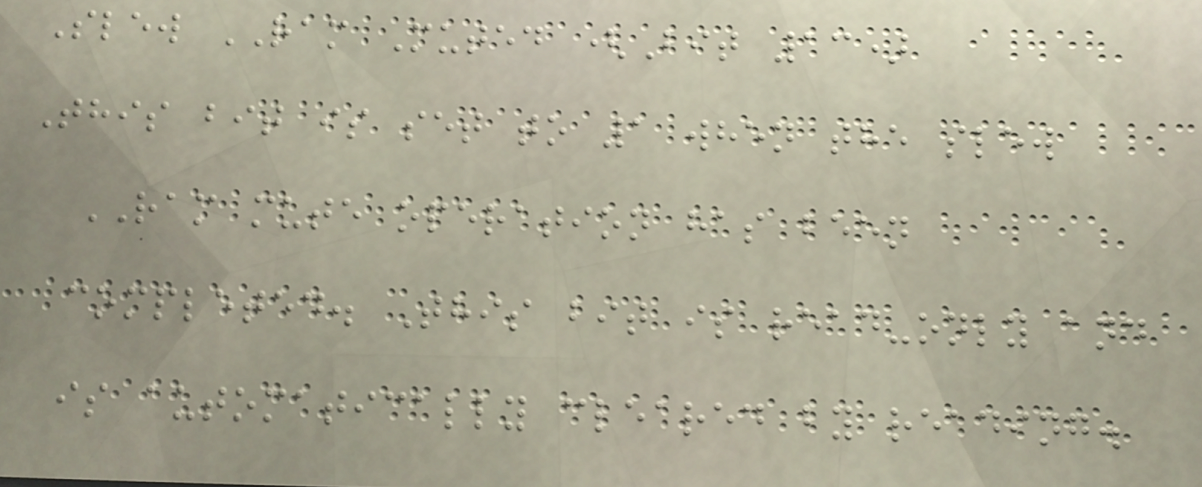Slew RAM Muted (Bit 13)
This bit is set to 1 when the slew
RAM mute operation has been
completed. This bit is read-only and
is automatically cleared by reading.
